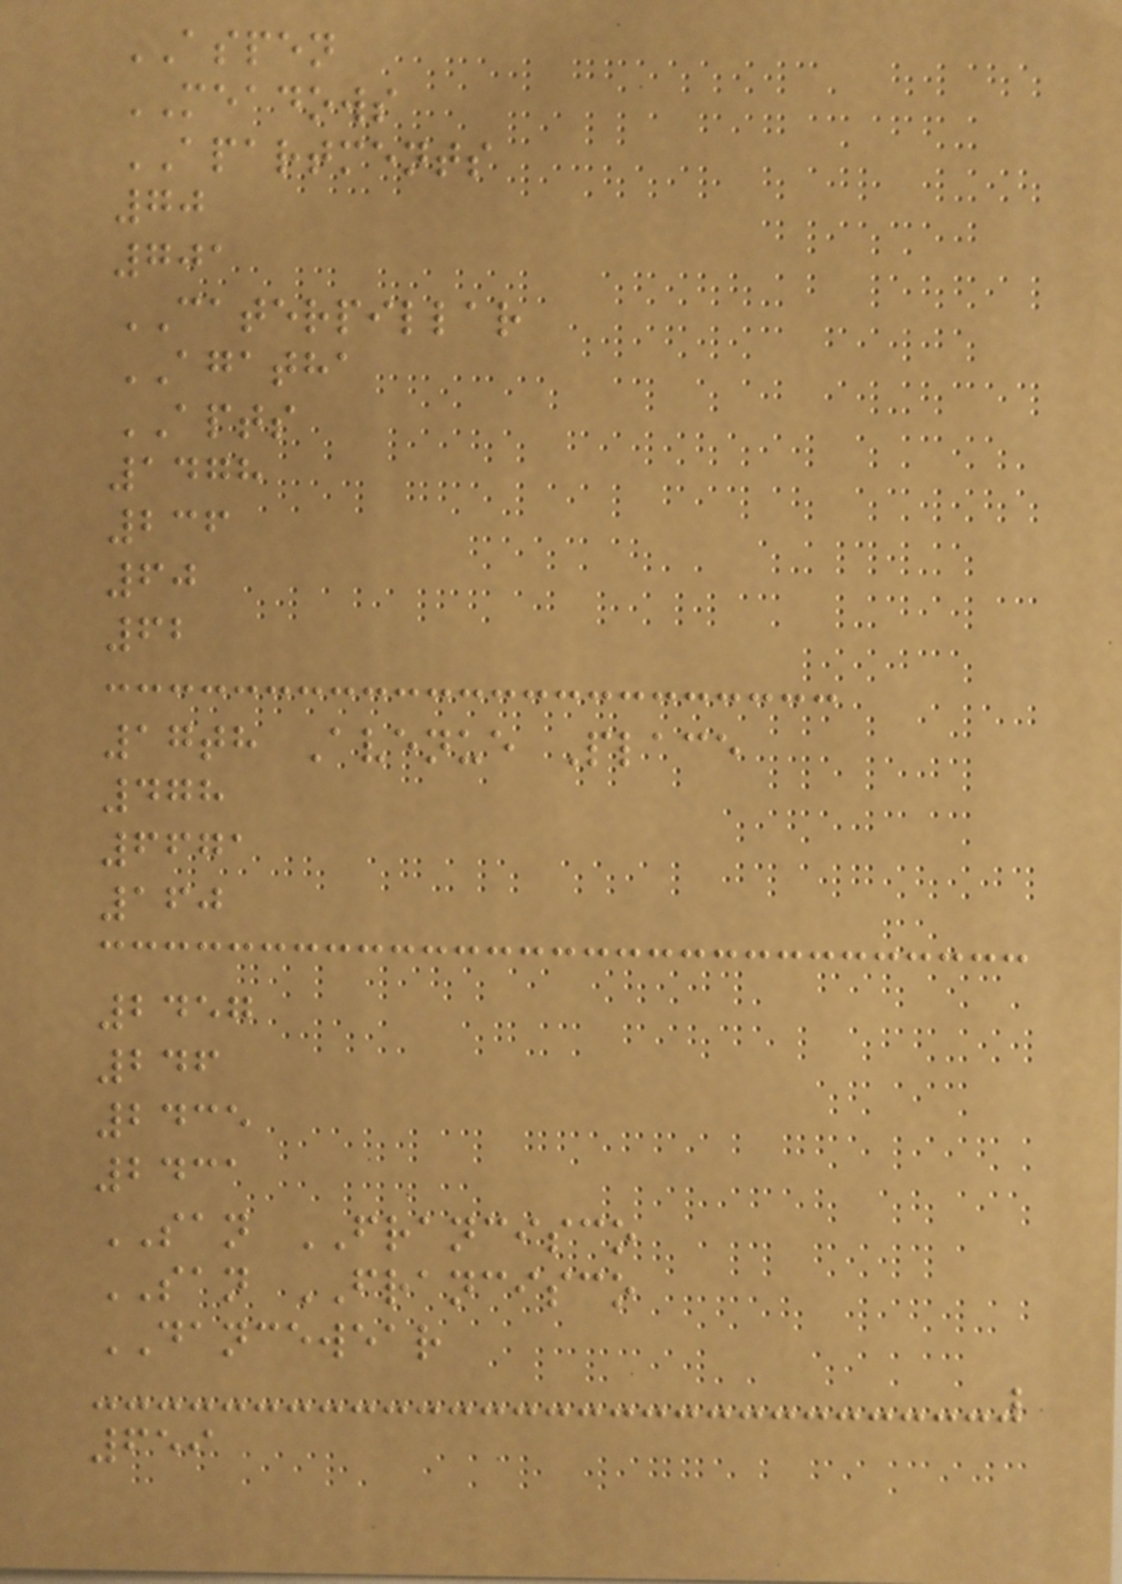ASPEN
MEADOWS
APARTMENTS
70
701
CATERPILLAR
AGATHA
APTS
1478
236
60
62
17th Avenue Place
478
6671
160
2457
246
2435
2431
SAN FRANCISCO
SAN FRANCISCO
DANCEWEAR
659
